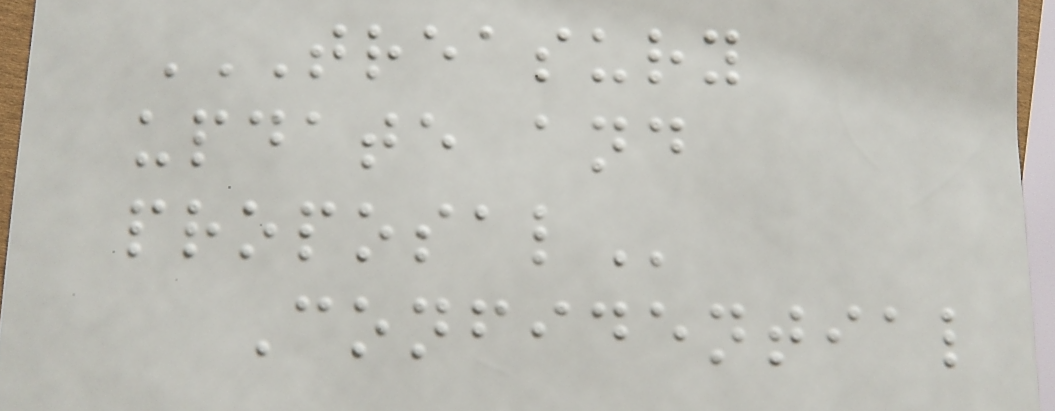TREASURY
UPDATE AND
PROPOSAL
Confidential
